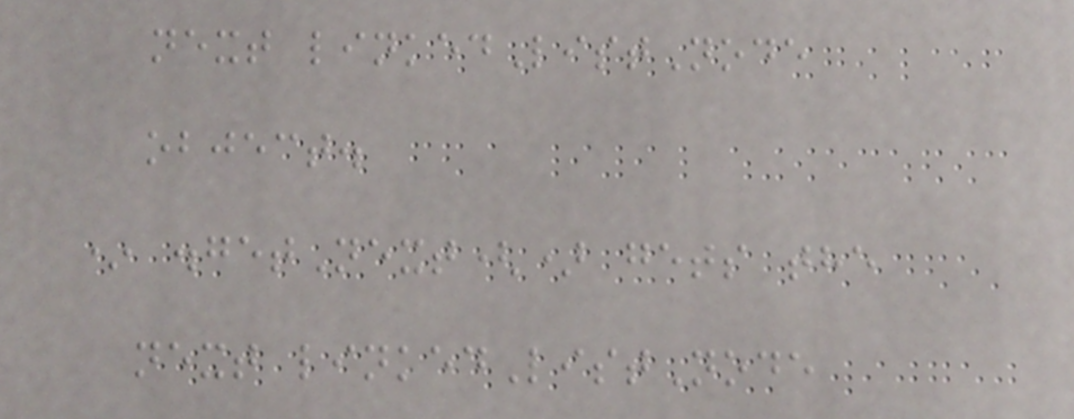next linkedListNode
object.
* .getNext() gets the
next linkedListNode
